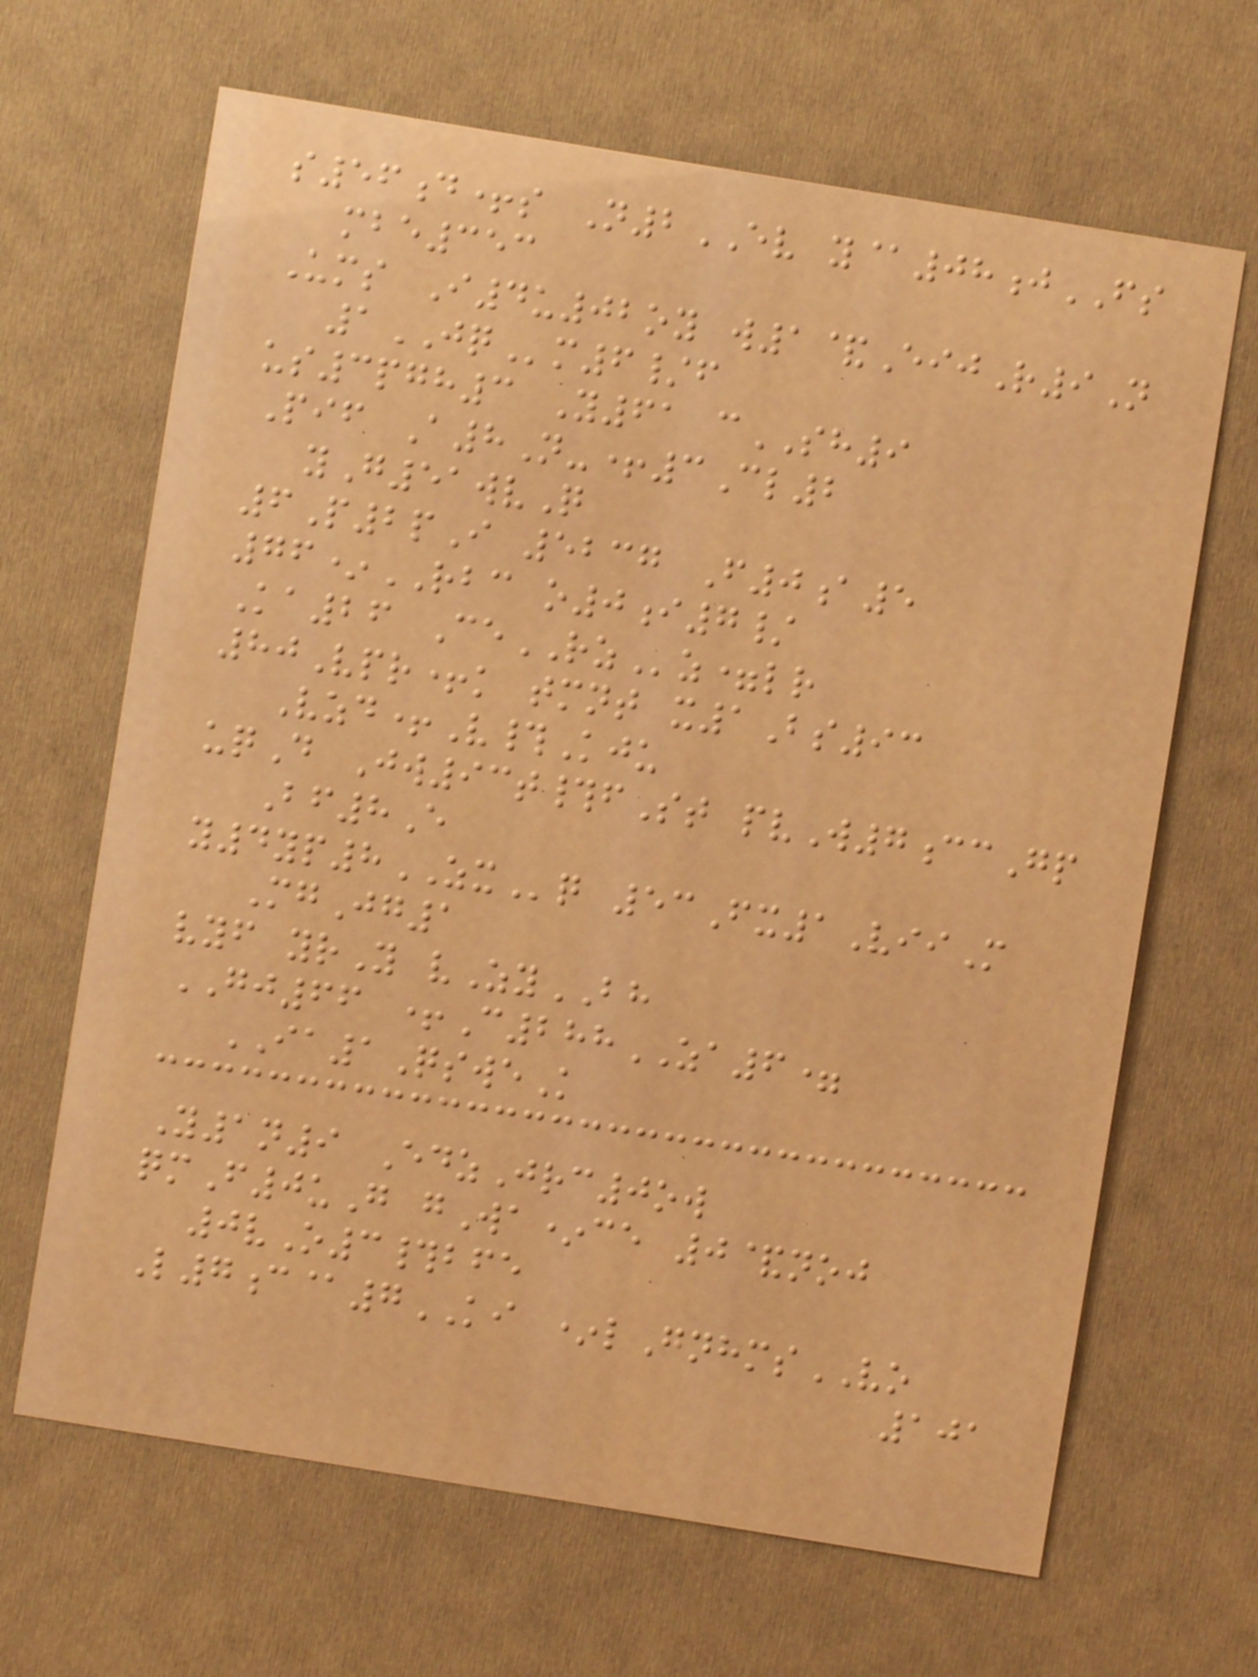s56d+s N2EV y@08jFS
mbe353
Ums I4u02oy w1&EijR9N
1JQm6/f
us3pgh3 Y61 cSH9
Pif A8N-+3Cl2
yG51wvQ
6P2pI 5237 F0a5
76*RBC o0i7/
Ka26 CeRZz=lr
80Vpr+k tmnt x1Bs93
Vzd+V#Kju
uqD Jw93t#fSt pvW7ccGp
Bf8E
y4yp8ZXq 53Fx1ViiM
MgJg1
vyf yrY vZyBH
GJ66 +C288ZA6=
IA1QsweK
Y1n9 EdzJrc0ow
qmF0uG gWa*ce 0&noj
0vO3#bfe
L7c@7KI *lGnhmsVO
101
